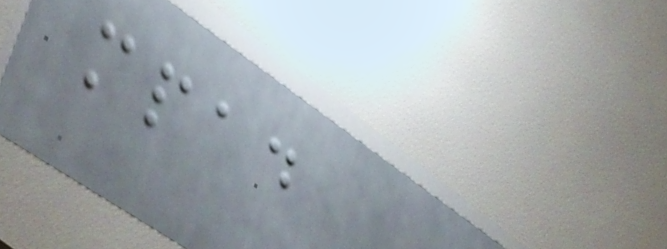mpad
